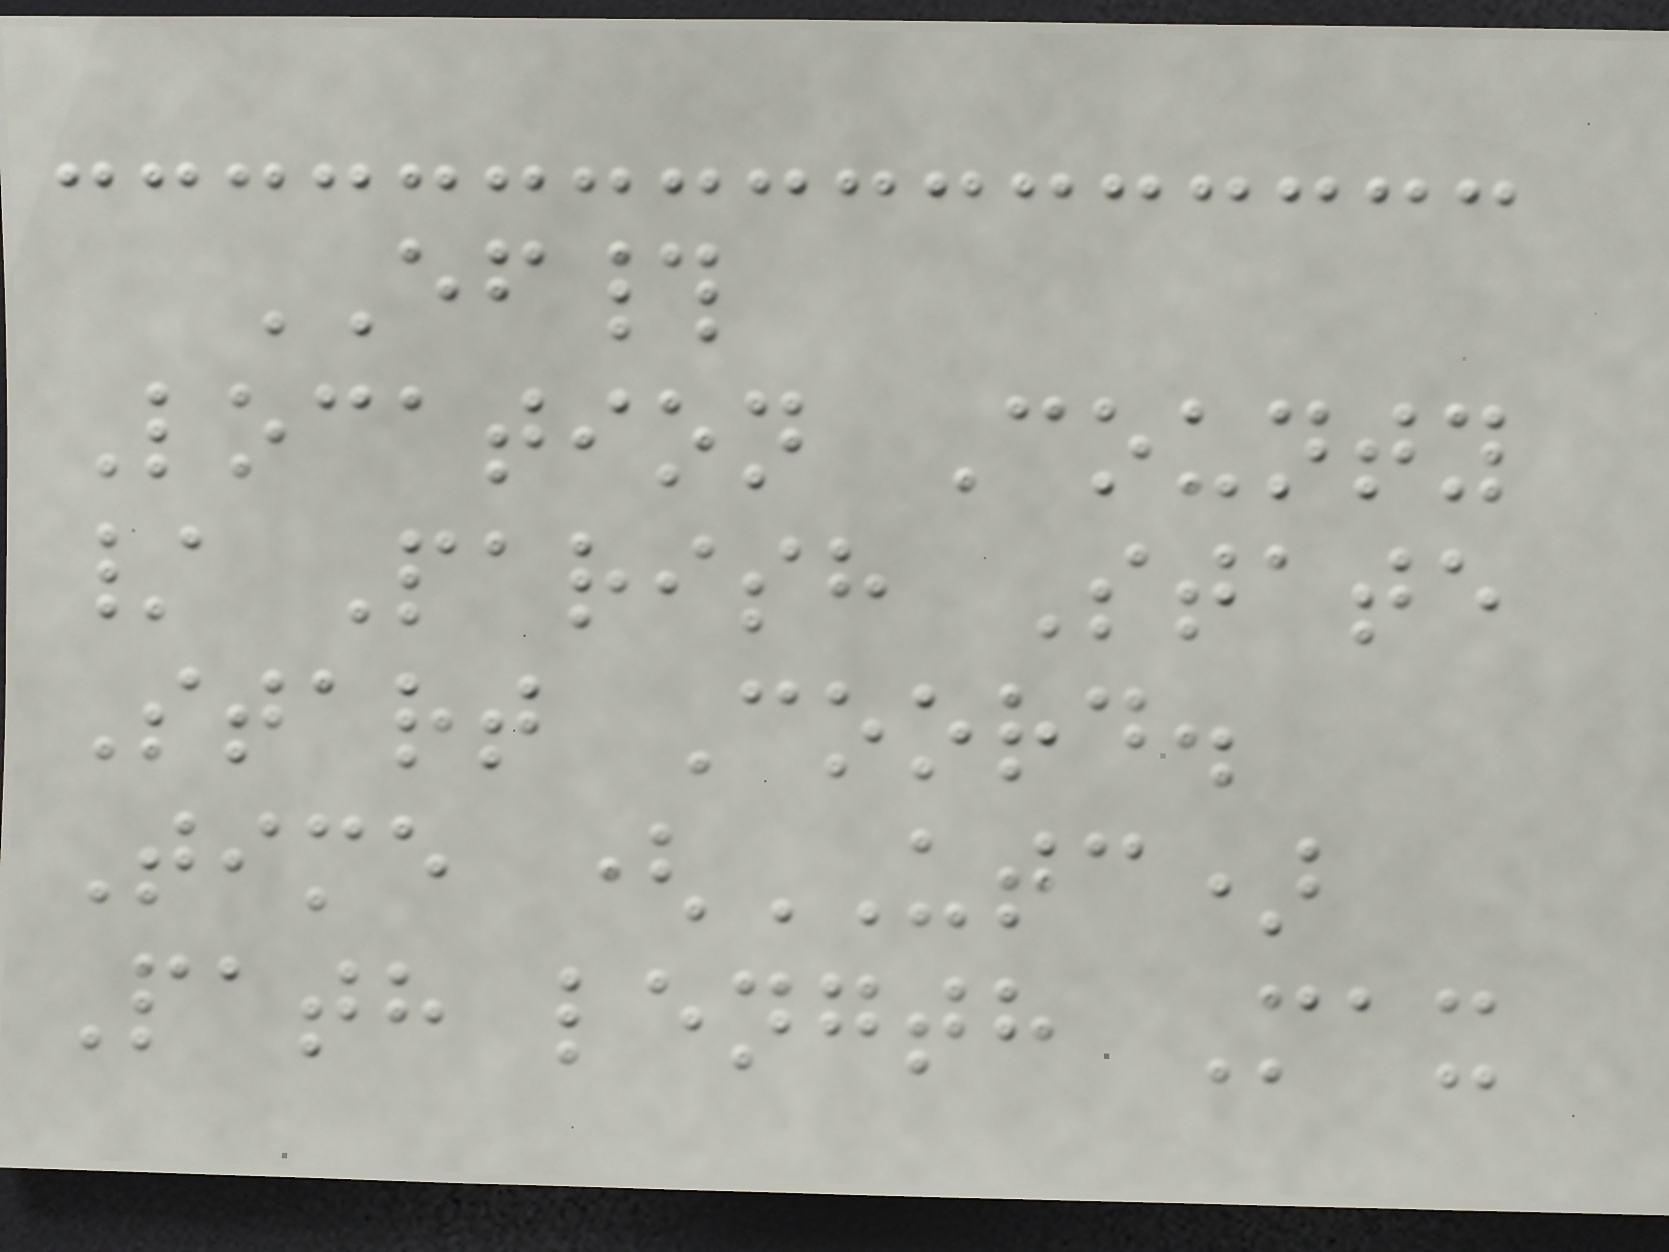EF#
Location County
/ Parish State
Start Coord.
Time (UTC)
Path length Max
